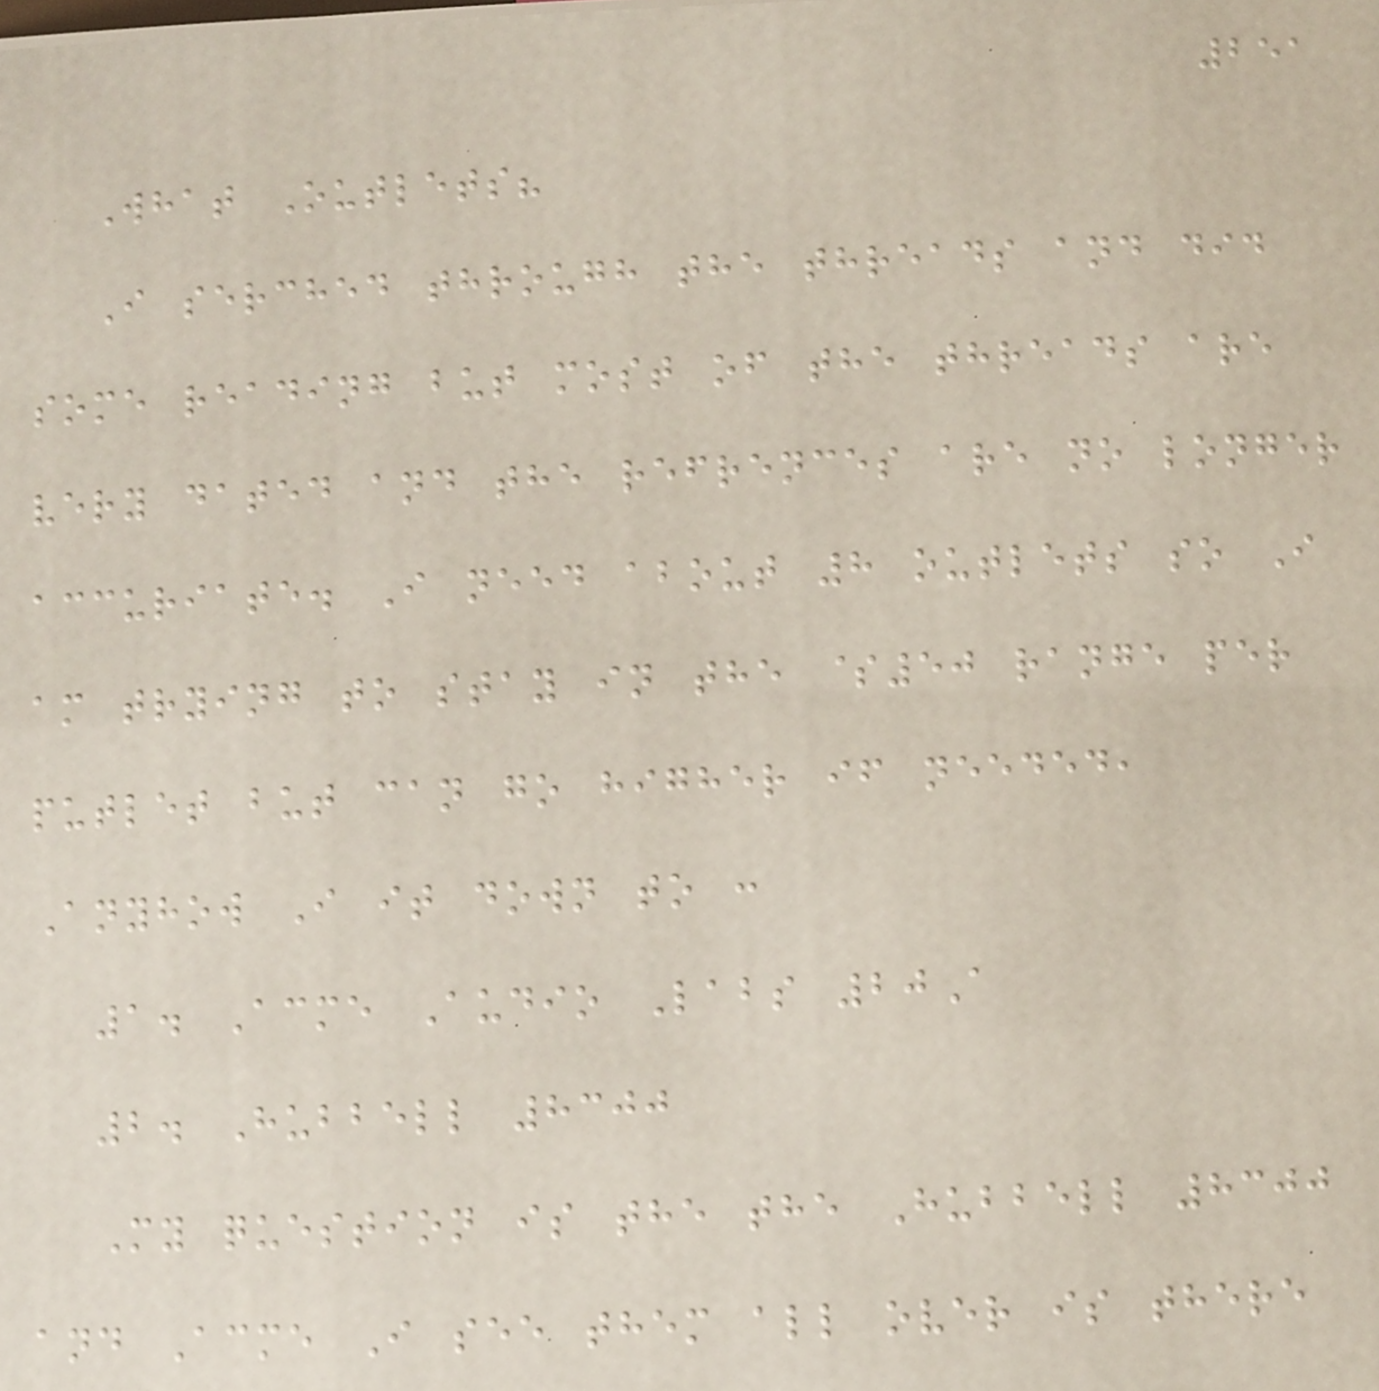251
What Outlets?
I serched through the threads and did
some reading but most of the threads are
very dated and the refrences are no longer
accuriate. I need about 8 outlets so I
am trying to stay in the $50 range per
putlet but can go higher if needed,
Anyhow I it down to :
1. Acme Audio Labs 20A
2. Hubbell 8300
My question is the the Hubbell 8300
and Acme I see them all over is there
